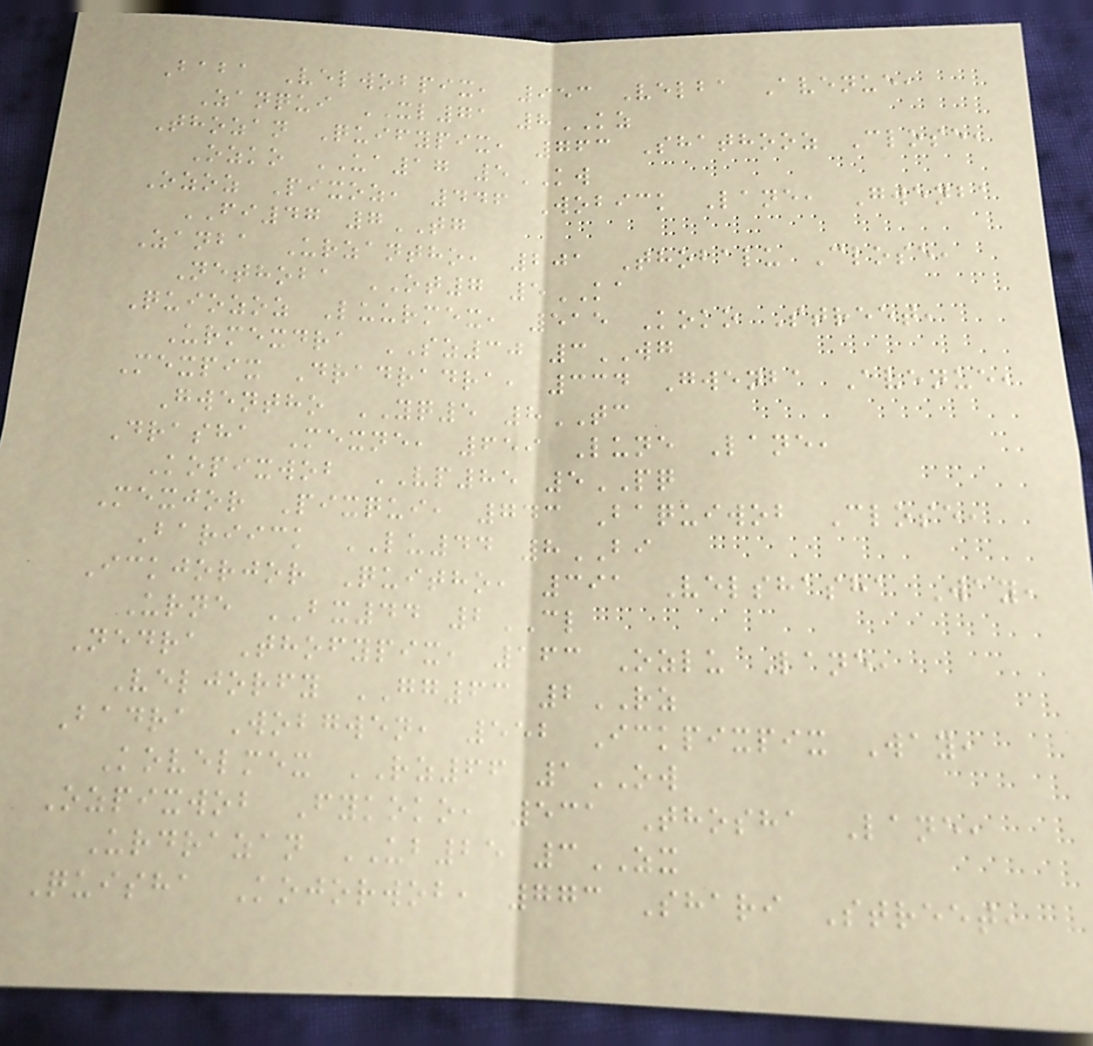Baba Velwobpix, 953 Velba Avenue,
Zanqui XL71 8KZ
Thozan Quifypix, 763 Shathooz Close,
Ozko UA17 5KW
Ozoz Pixoz, 446 Wobick Lane, Gwenba
FI47 7TG
Zanba Urzantho, 201 Thobalu Close,
Nethoba OT7 5KA
Quiozoz Luurmex, 515 Koko Street,
Urmexdra SZ30 3WG
Mexpix Dradradra, 334 Gwenba Avenue,
Gwentho YQ5 8TC
Drasha Mexne, 659 Lune Lane,
Kopixwob VP85 5PQ
Mexjor Pixqui, 743 Baquiwob Close,
Bariick LU44 8BI
Ickjorjor Quitho, 391 Velshasha Way,
Urne BX44 2CL
Nedra Thofypix, 163 Ozlu Lane,
Veljorfy GG63 2RZ
Badra Wobgwen, 552 Ickpixpix Way,
Kovelmex RZ66 1OW
Ozpixwob Fykoko, 531 Thosha Lane,
Urdrazan UB25 3ZX
Quisha Kojorwob, 773 Shari Street,
